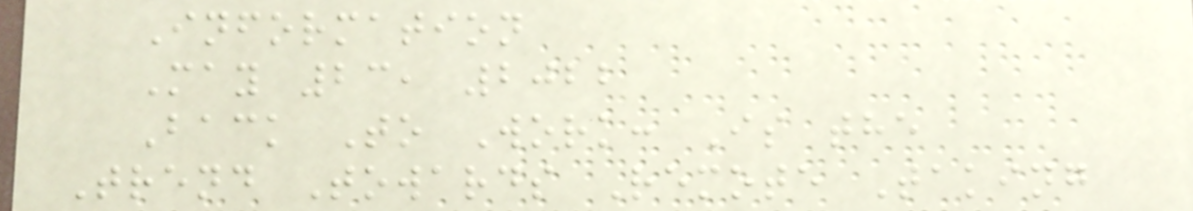Information
May 23, 2022
Back To Work: Is the
Trend Towards Remote Taking
